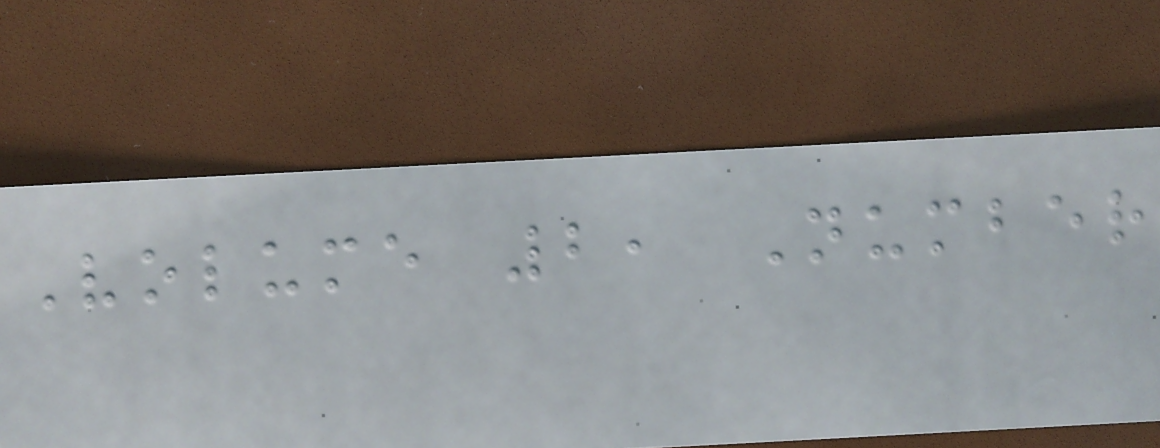Volume 2, Number
